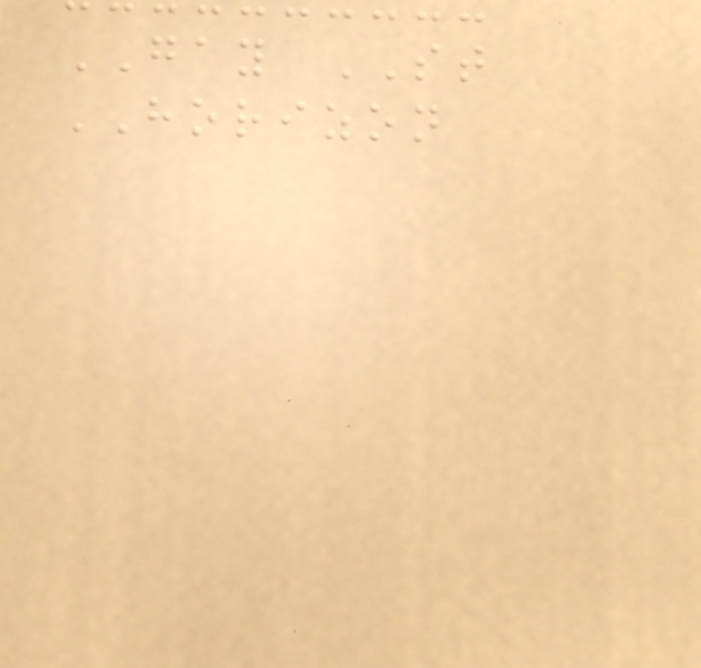GAY ST
HORIZON
